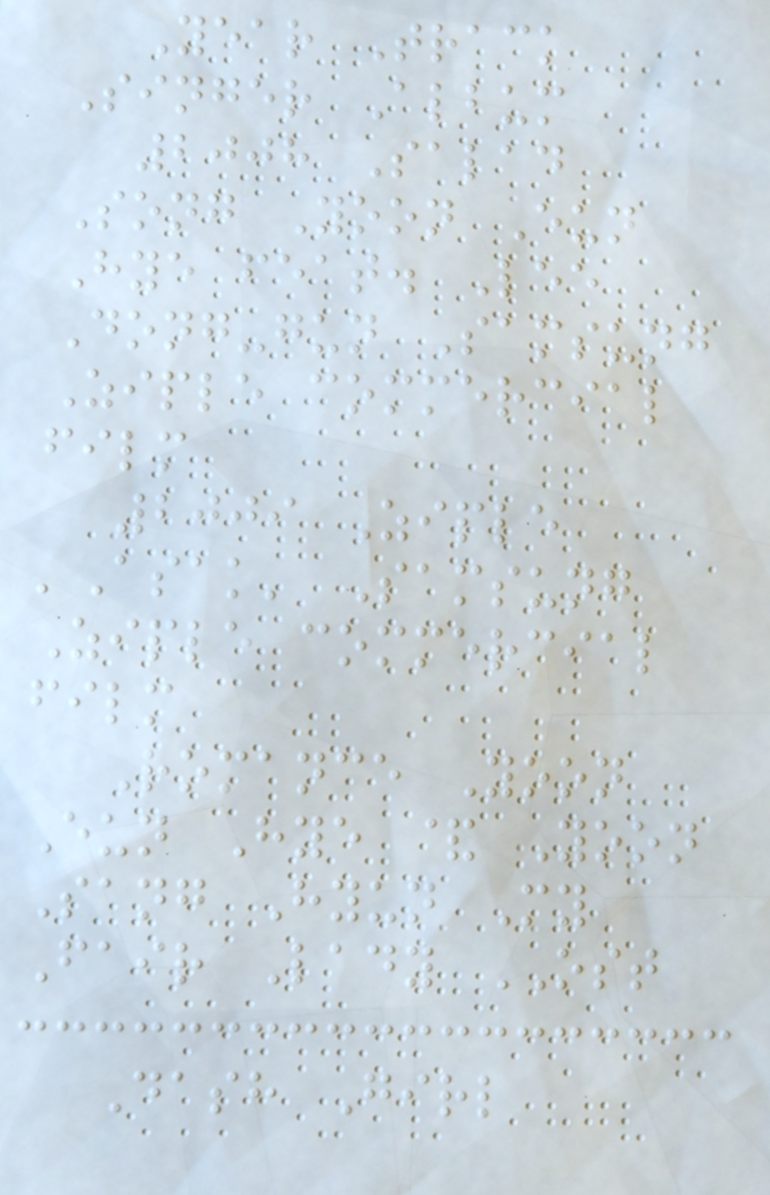Year Track
Singer Album
2008 Salad
Song Yoon Eun
Hye feat. Lee
Dong-gun Samsung
Ziple commercial
film
2009 Ziple
'Asak' Samsung
Ziple commercial
film
Romance Yoon
Eun Hye & Yoon
Sang Hyun My
Fair Lady OST
Dash Girl
